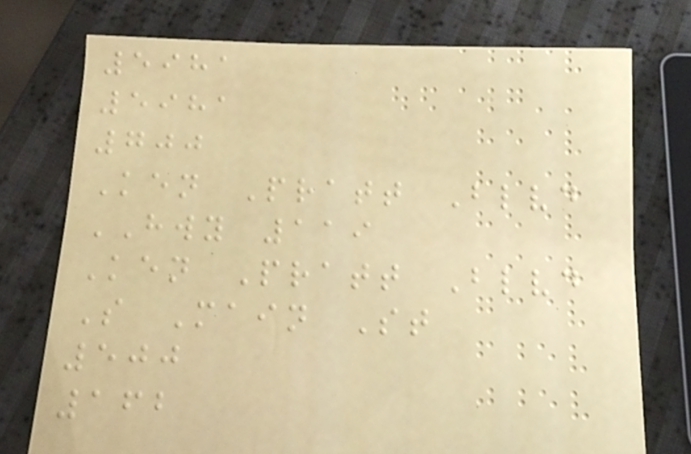5981
5981
700
Ken Pratt Blvd
HWY 119
Ken Pratt Blvd
S Main St
500
162
